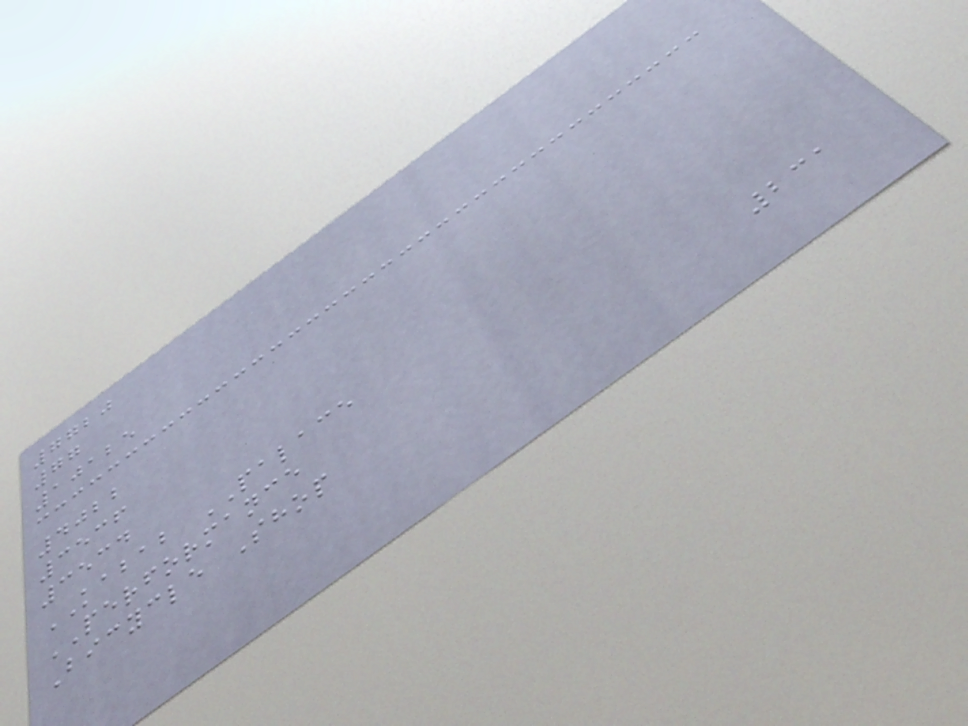7720
77
10125
4022
3536
3534
KABAB PALACE
PERFORMANCE
Bicycle Shop
231
